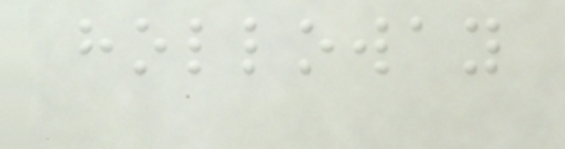holloway
